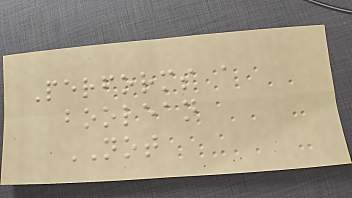Performs a
boolean
NOT
